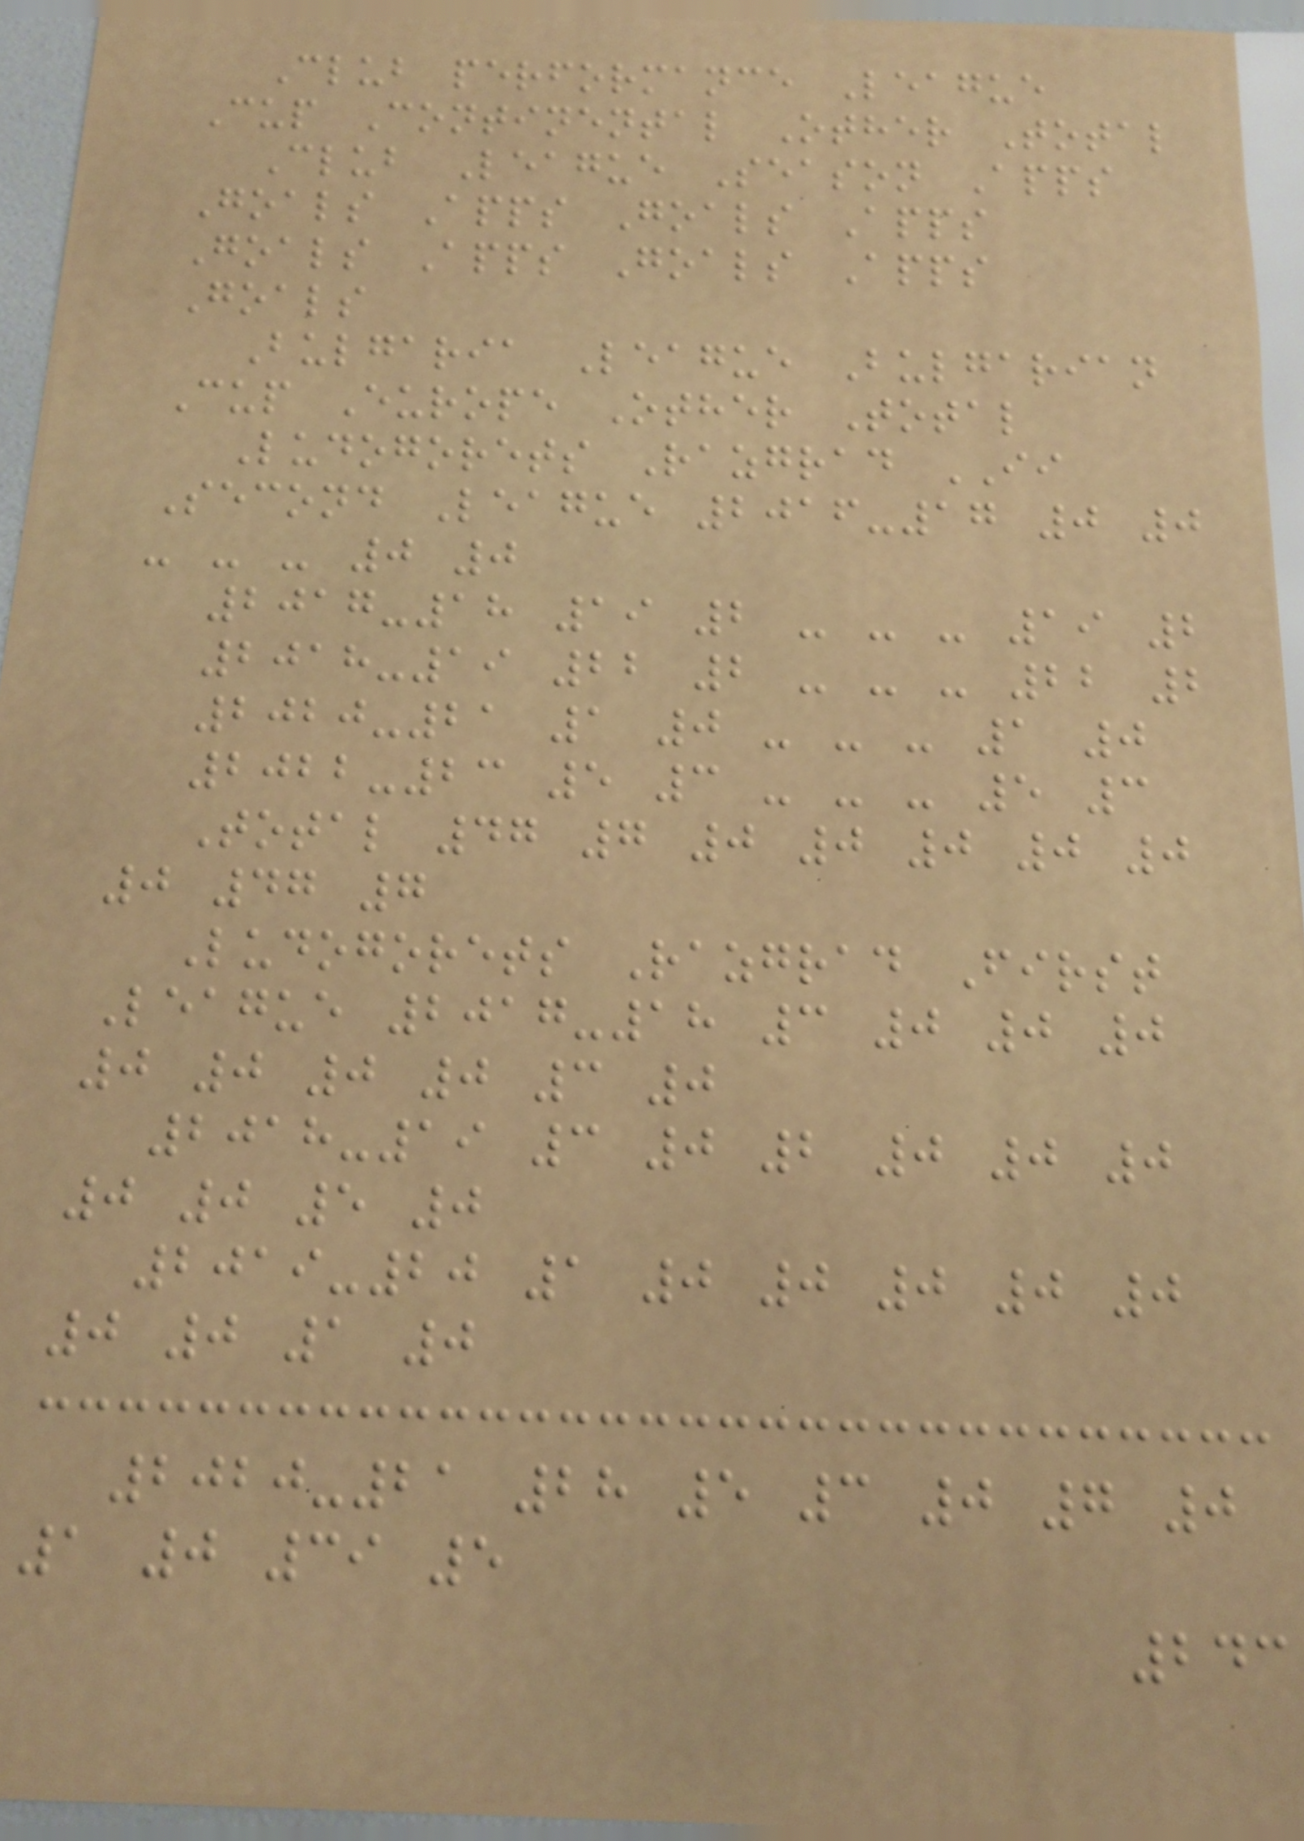Club performance League
Cup Continental Other Total
Club League Season Apps
Goals Apps Goals Apps
Goals Apps Goals Apps
Goals
Bulgaria League Bulgarian
Cup Europe Other Total
Ludogorets Razgrad II
Second League 2016-17 0 0
- - - 0 0
2017-18 19 2 - - - 19 2
2018-19 22 2 - - - 22 2
2020-21 1 0 - - - 1 0
2022-23 5 3 - - - 5 3
Total 47 7 0 0 0 0 0
0 47 7
Ludogorets Razgrad First
League 2017-18 3 0 0 0
0 0 0 0 3 0
2018-19 3 0 2 0 0 0
0 0 5 0
2019-20 1 0 0 0 0 0
0 0 1 0
2020-21 28 5 3 0 7 0
1 0 39 5
243
